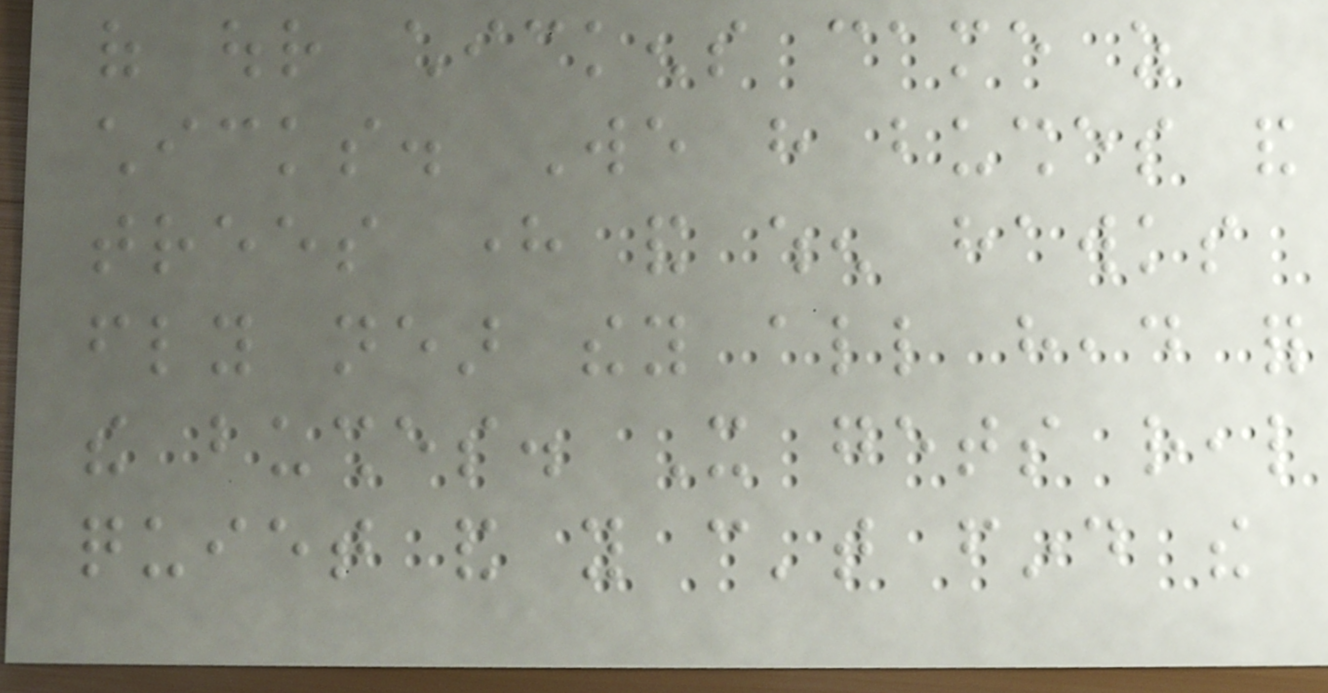of our chickens came as
chicks. We have bushes and
trees here and when hawks
fly near they all head for
the bushes. It gets real
quiet and you can't find the
